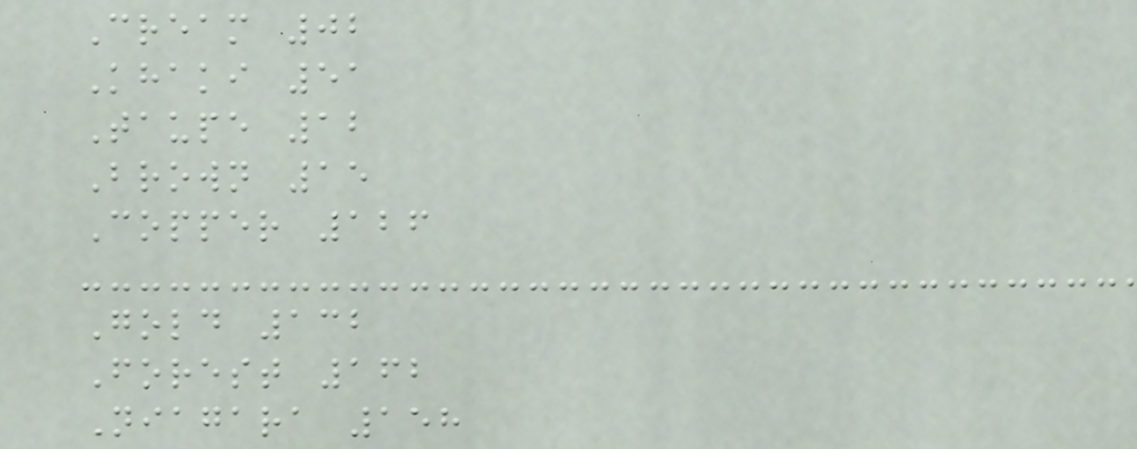Cream 02
Khaki 51
Taupe 12
Brown 15
Copper 126
Gold 132
Forest 162
Niagara 158
